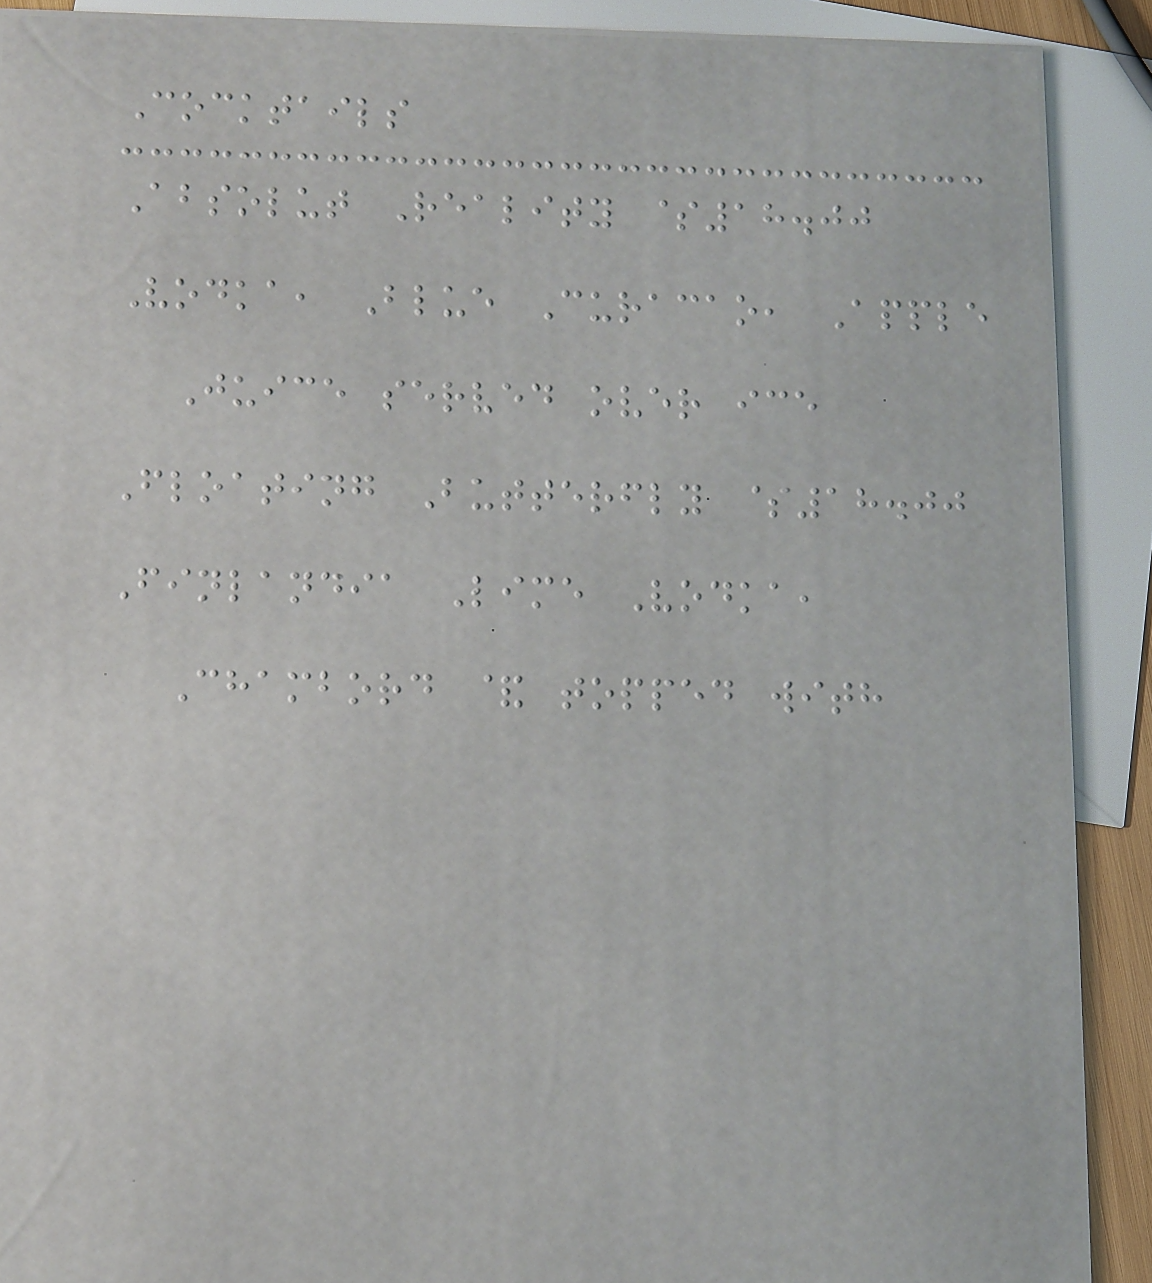Cocktails
Absolut Reality $18.00
Vodka, Blue Curacao, Apple
Juice served over ice
Floating Butterfly $18.00
Finlandia Lime Vodka,
Chambord & topped with
